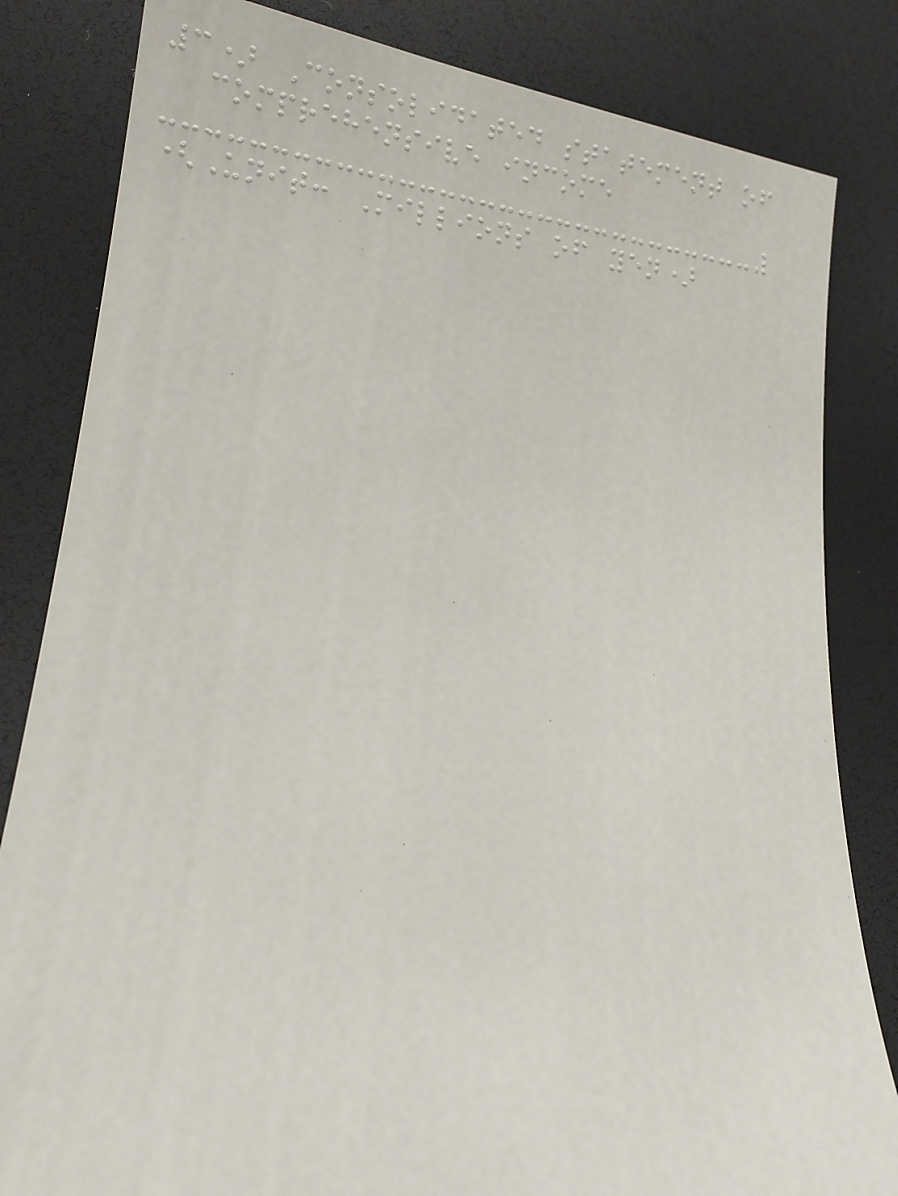3) Consolidated statement of
comprehensive income
(Unit: Millions of yen)
